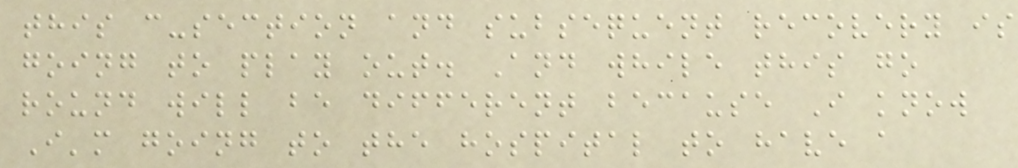this c-section and subsequent recovery is
going to play out. And while this go
round will be different because I know
I'm going to the hospital to have a
